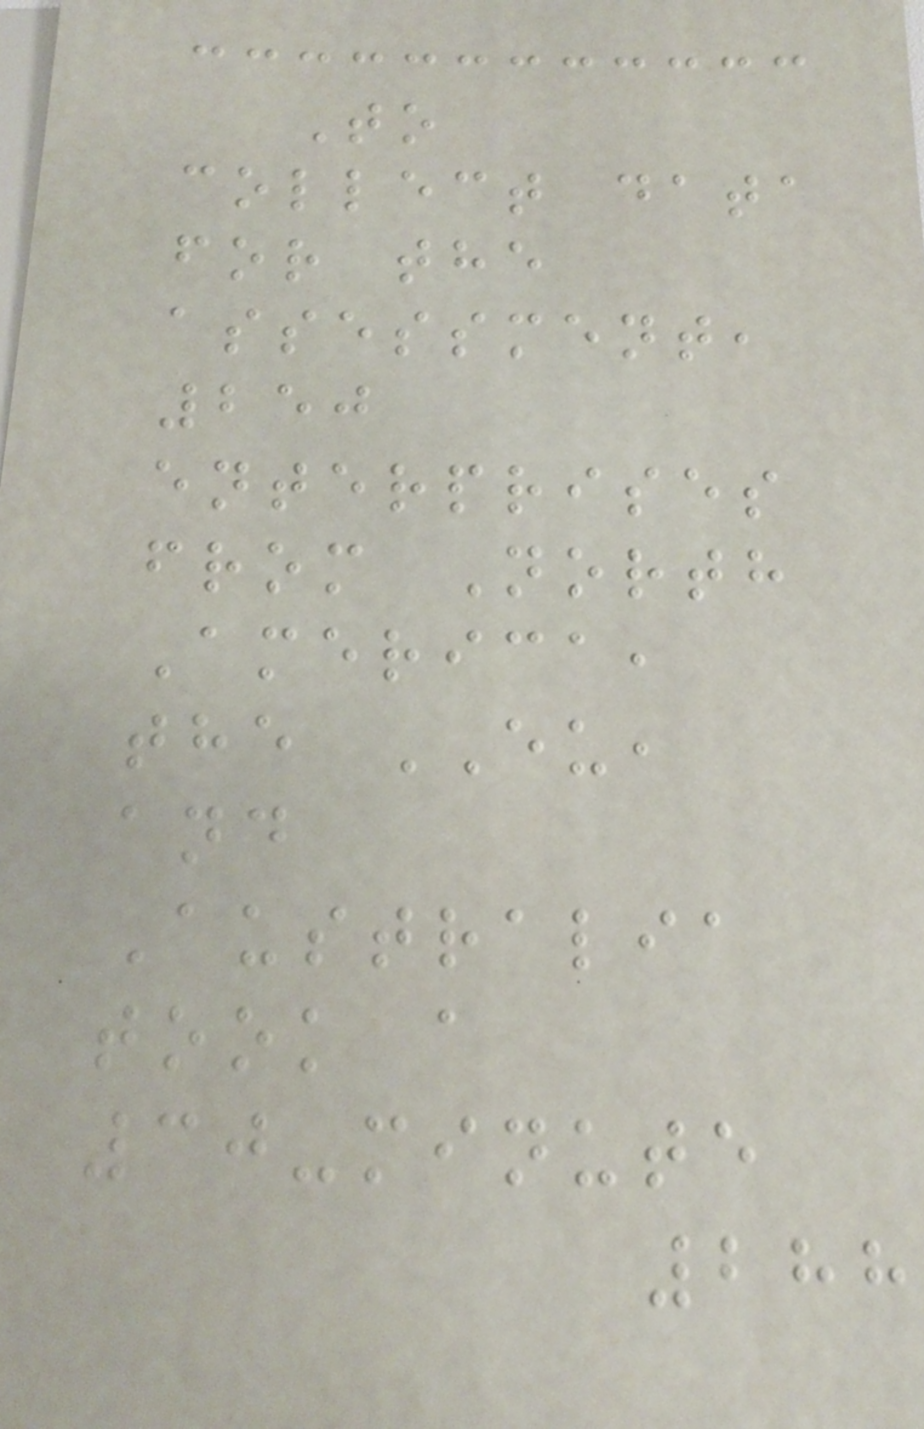To
collect data
for the
assessment,
250
enterprises
from North
America,
the EU,
and
Australia
took a
30-minute
288
